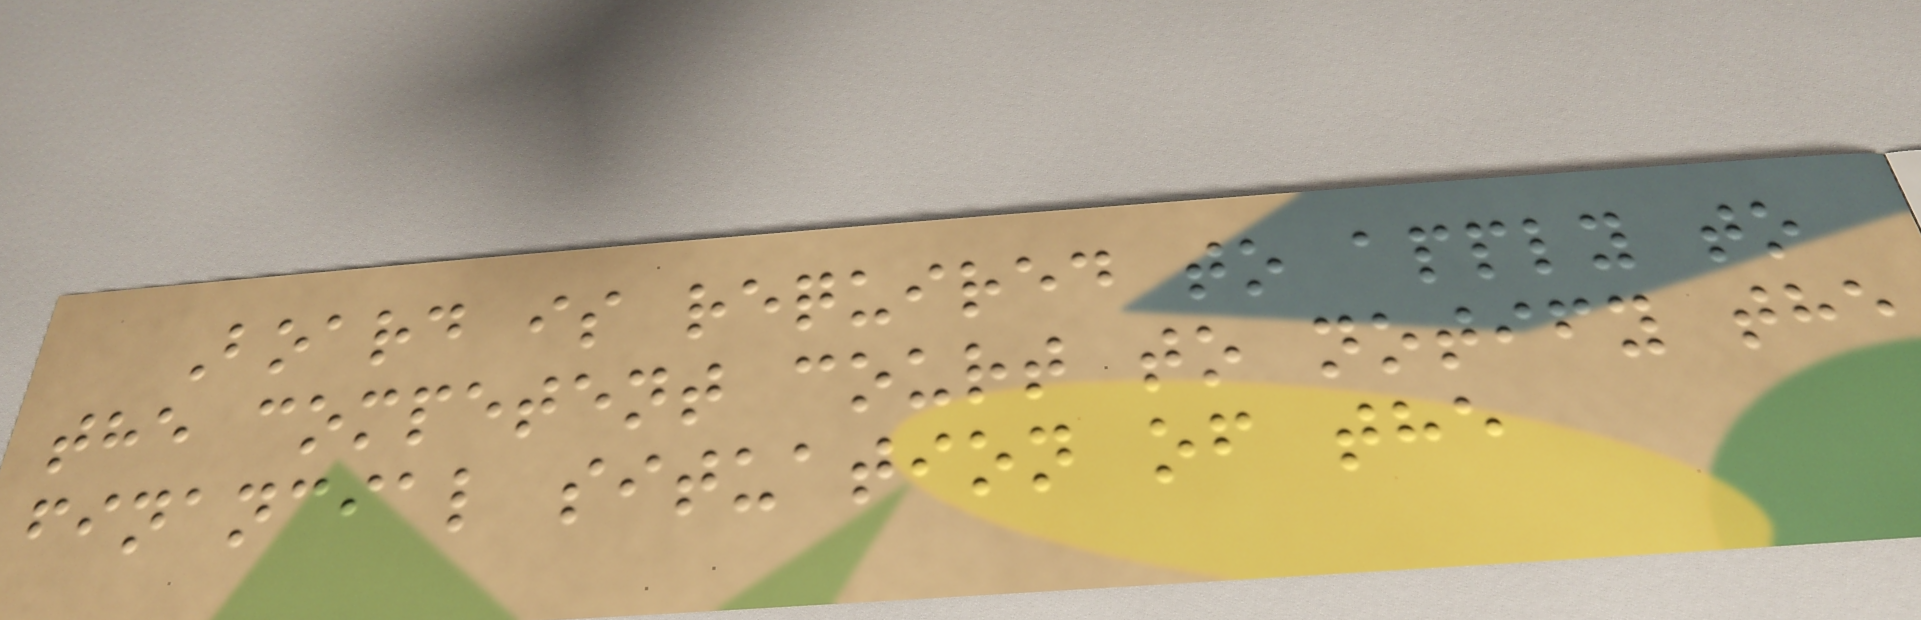Board is required to apply to
the competent court to notify the
financial situation of the
